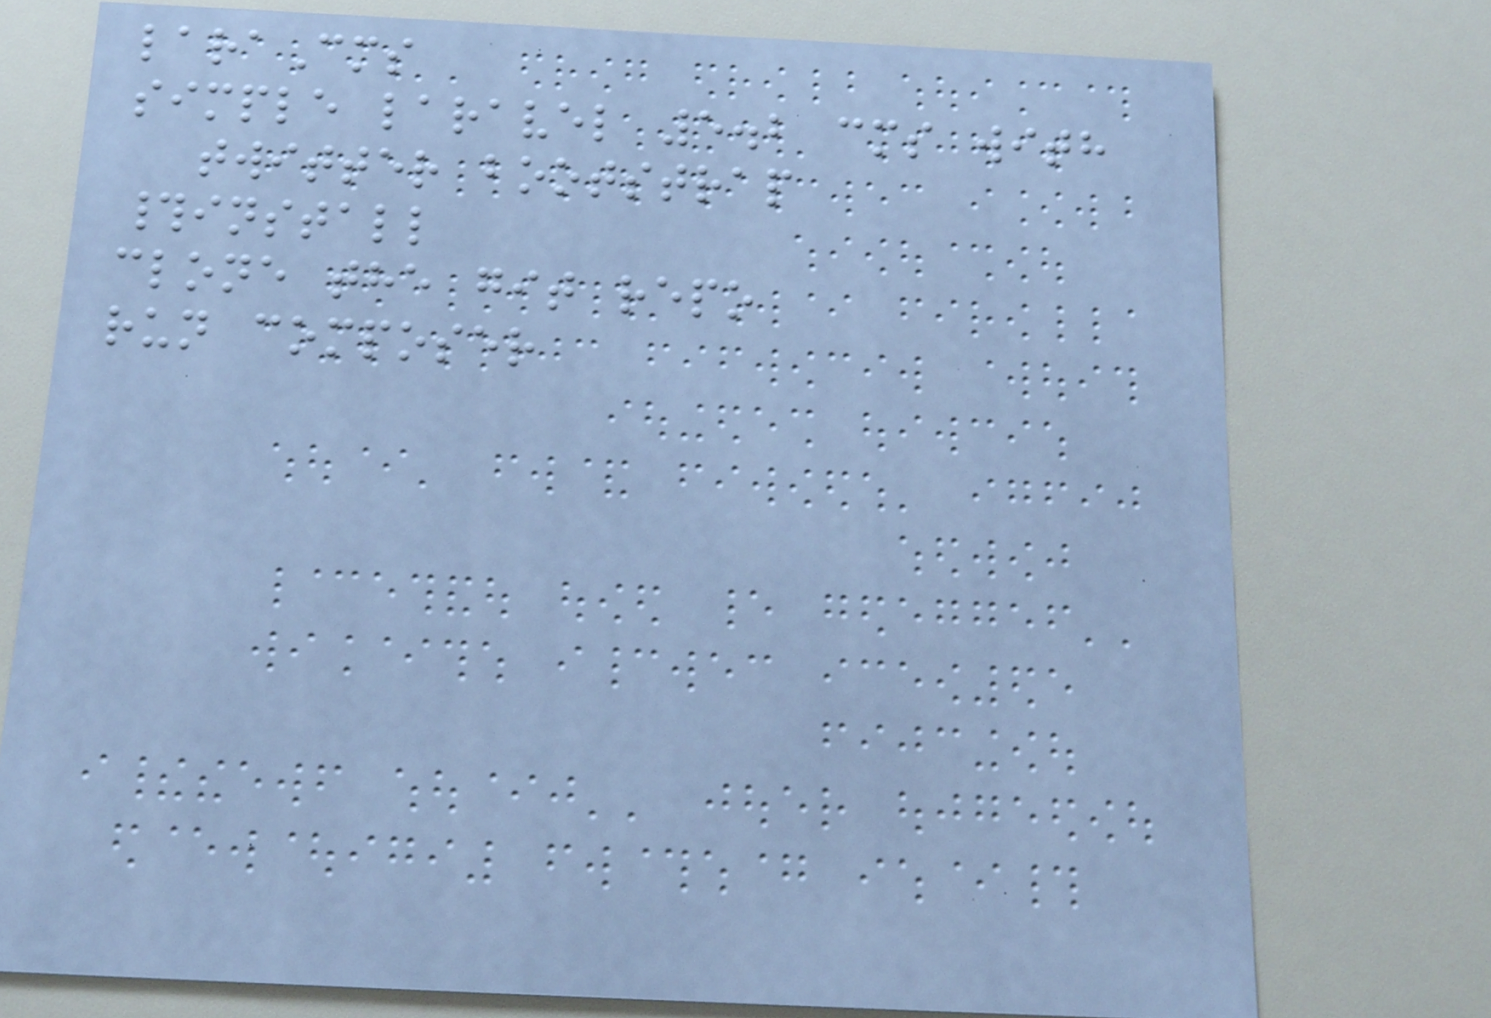laraCms
simple laravel 5.2 cms with
twitter bootstrap
#install
clone the git repo
run composer
